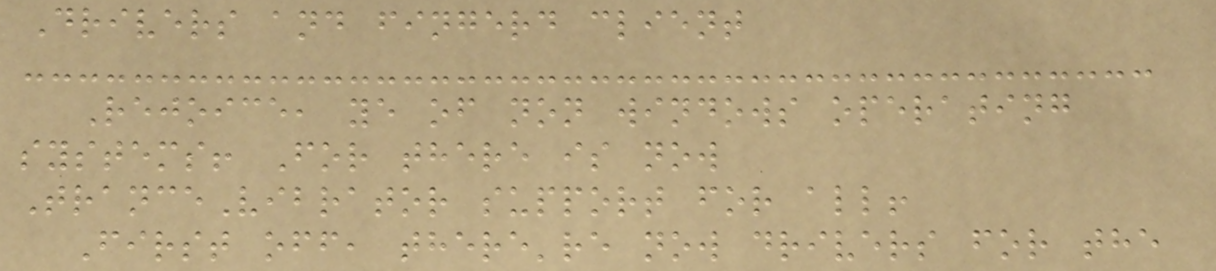Drivers and fingerd client
Rejoice, ye of non windows operating
systems! For there is now
TranceVibrator support for all!
First off, there're now drivers for the
